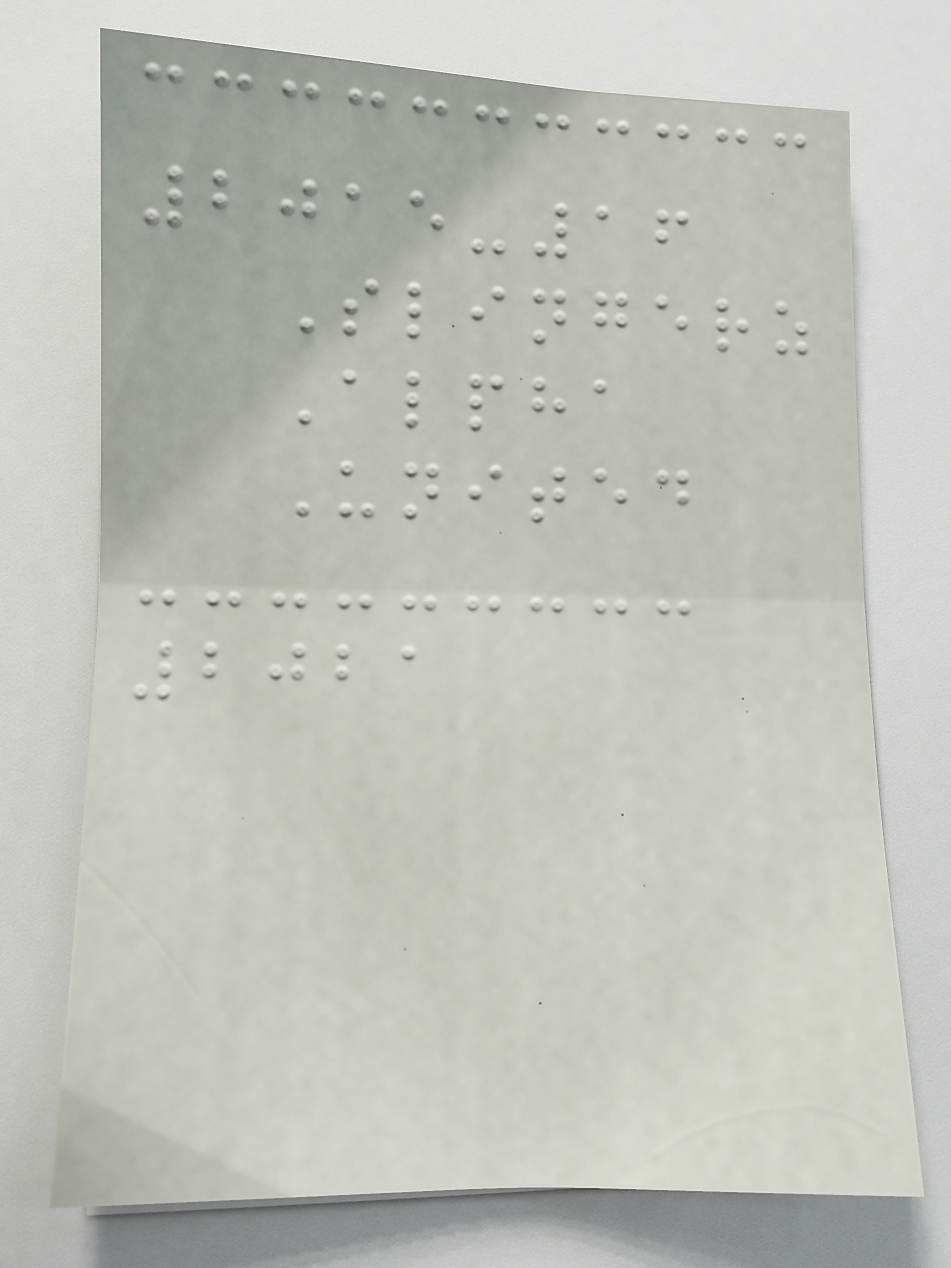2015-16
Slingerz
Alpha
United
2021
